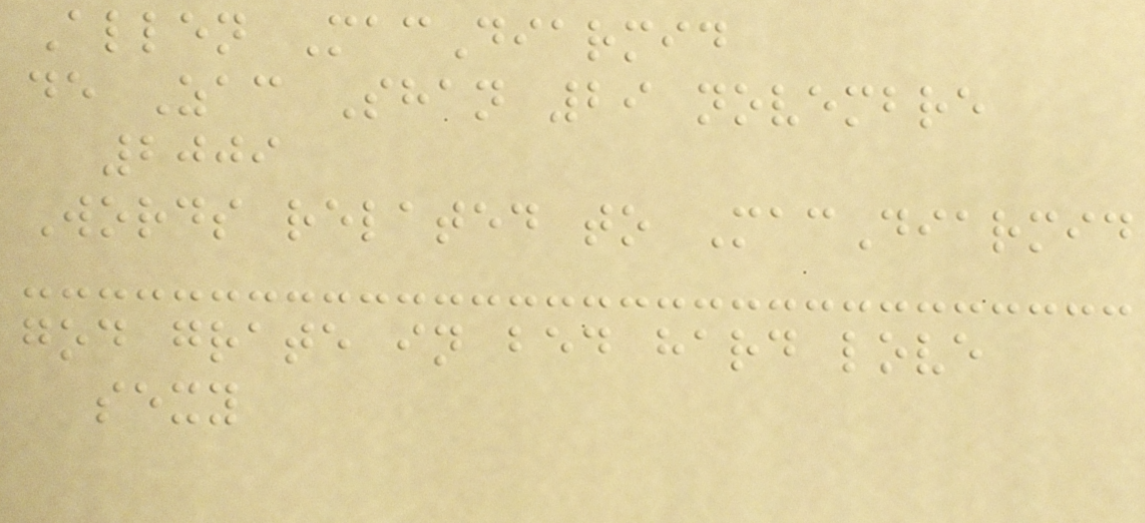Allen MacDiarmid
de Zac Shan 29 novembre
2009
Words related to MacDiarmid
god grate in bed hard love
sexy
